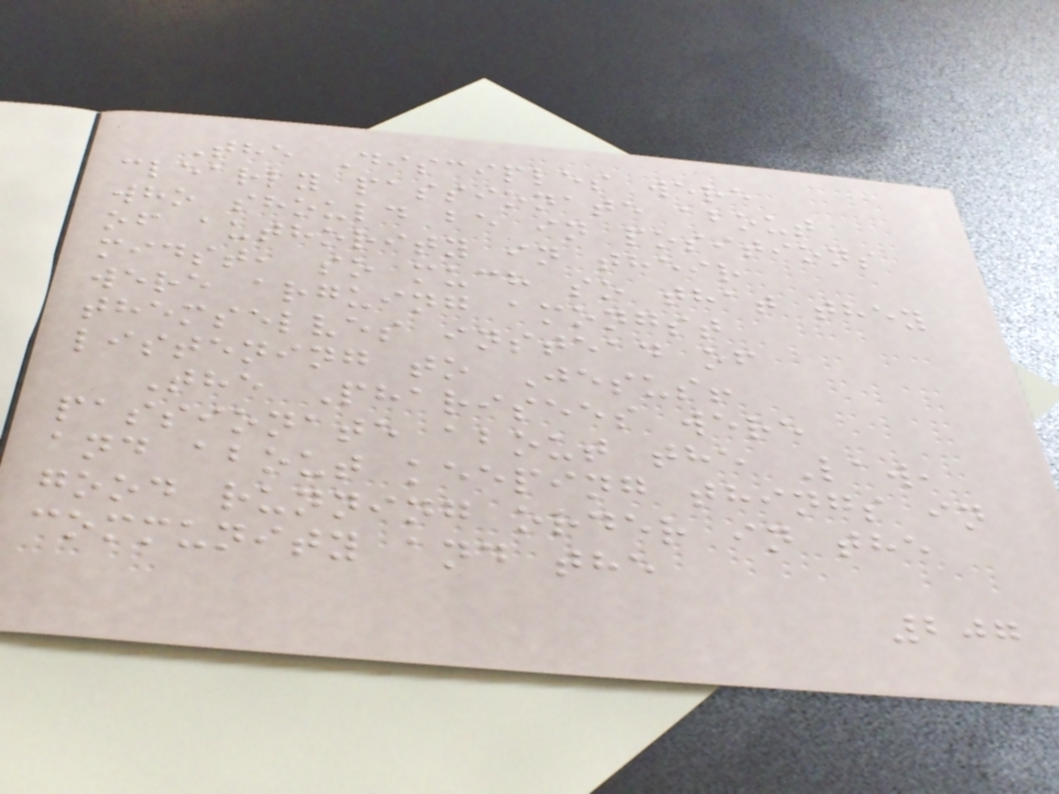The Disciples were
clearly passionate about
who should be in positions
of authority in their
midst, so much so that they
were arguing amongst
themselves instead of
listening to Jesus!
The Pharisees were
passionate about the Law,
and about keeping things in
good running order in the
community and the
207
